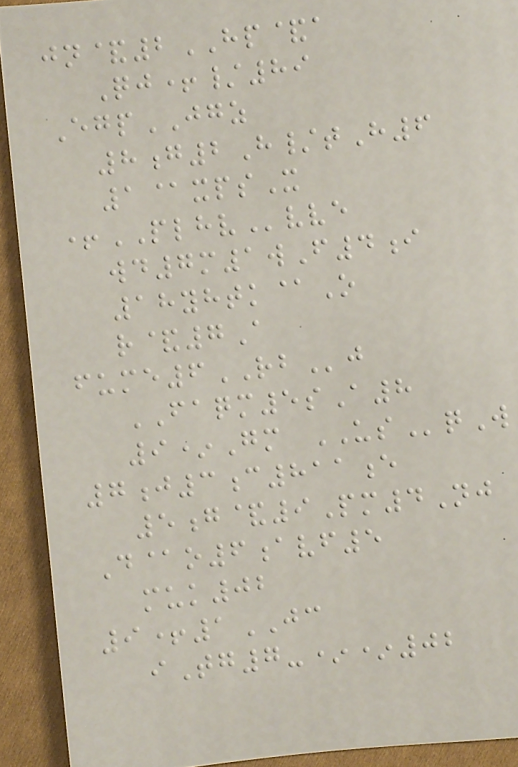jn&2HP&a
Qj+/89
EgpJGZ
8g2H/tH6
1@xpsX
+PLHVvve
wd7m1wF4i
18yhtk@O
r&7A
fume6RBj
FAQM5sA8
9*Gm USqW
7j3c811e
5g&9Pm4Nj
D@o6avf5
muk02
9+1JC
iTg7-**02
